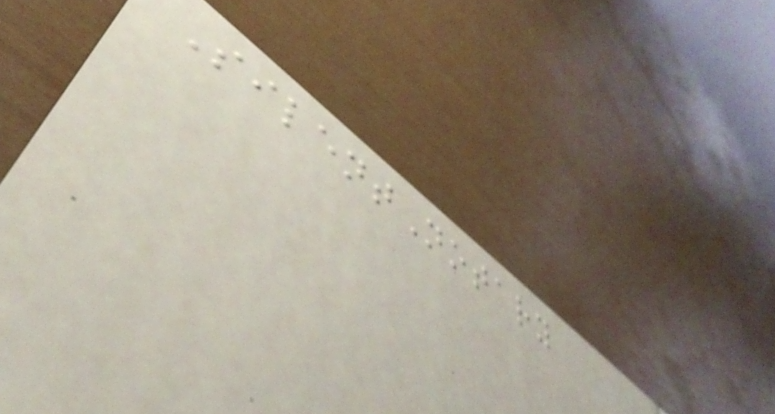SilentNotary
